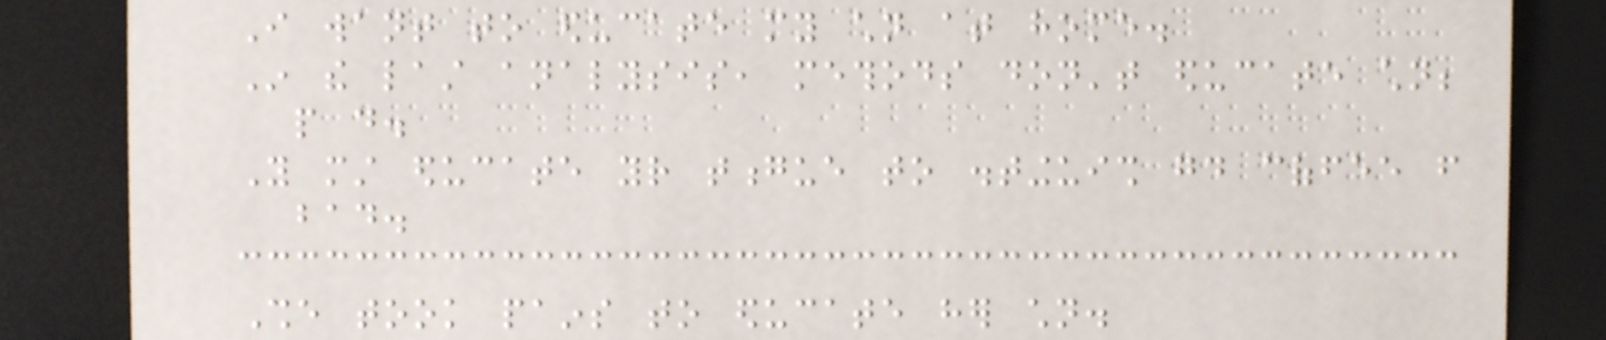I want to educate my children at home.
In the last analysis, methods don't educate children;
people do.
You must educate your tongue to distinguish good coffee from
bad.
She took pains to educate her children.
